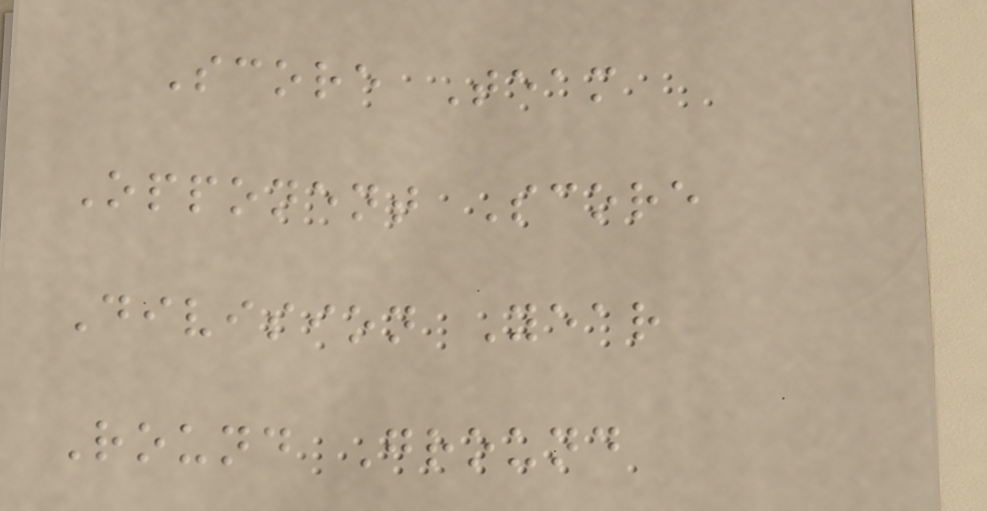Score Team
Opponent Score
Division Year
Round Ground
